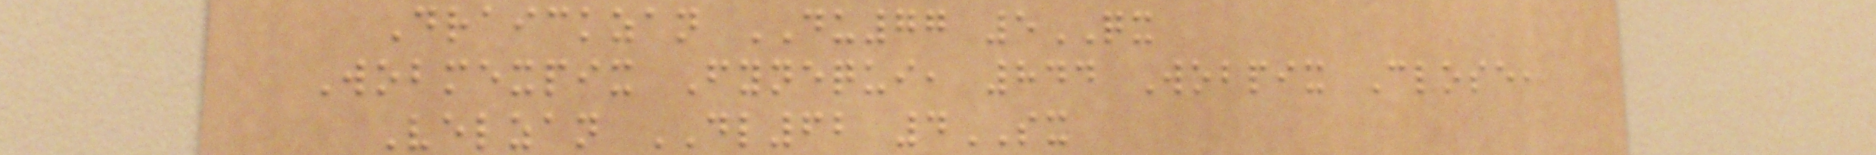Draickzan DU77 5QX
Wobmexpix Fynequi, 844 Wobpix Close,
Velzan DL62 4SX
